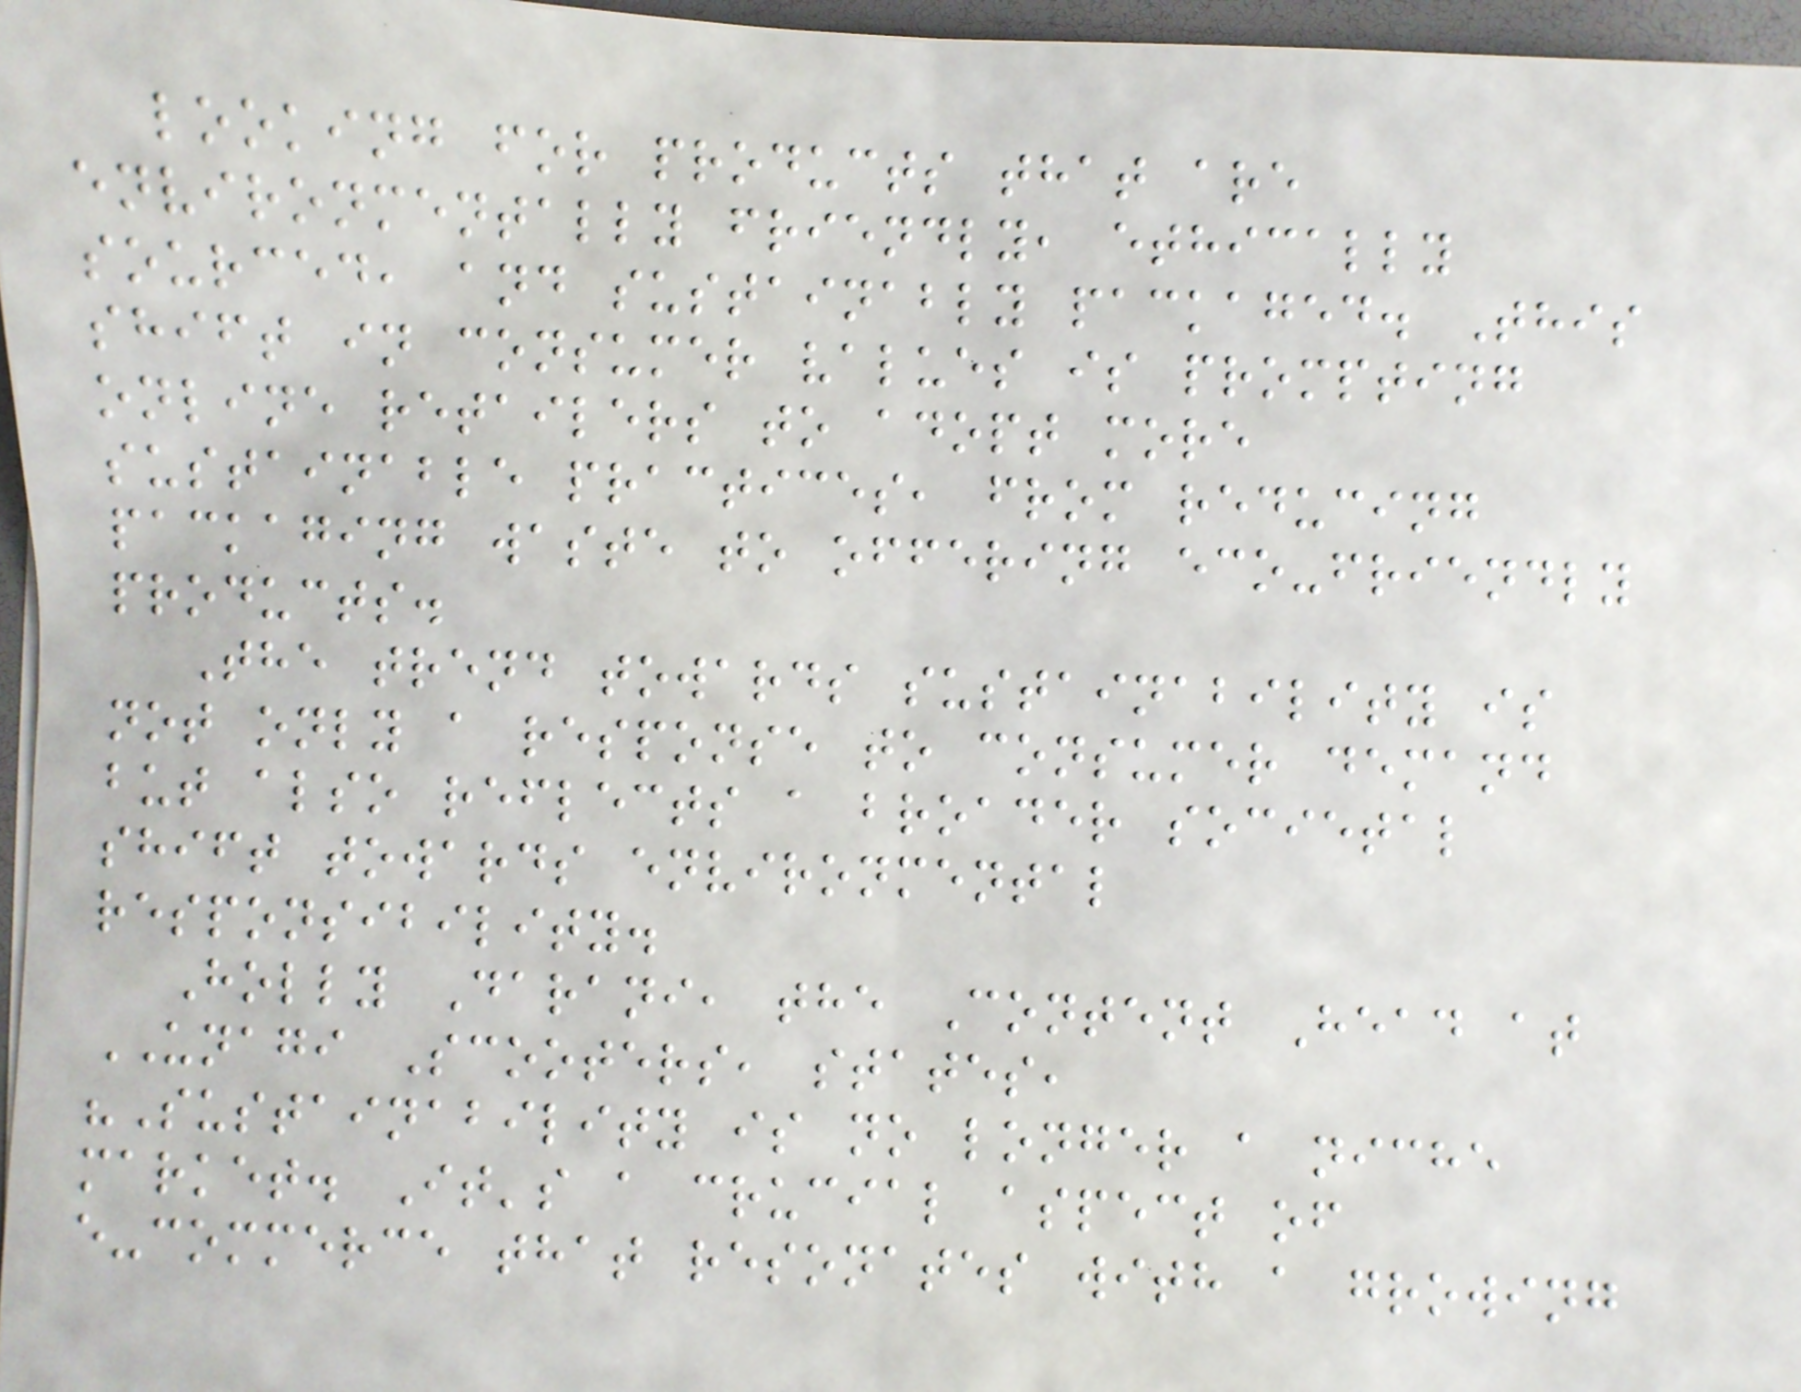looking for products that are
environmentally friendly, ethically
sourced, and sustainably packaged. This
shift in consumer values is prompting
online retailers to adopt more
sustainable practices, from reducing
packaging waste to offering eco-friendly
products.
The trend towards sustainability is
not only a response to consumer demand
but also reflects a broader societal
shift towards environmental
responsibility.
Holly Darani, the Content Head at
UNAGI Scooters, states,
"Sustainability is no longer a niche
market. It's a crucial aspect of
e-commerce that resonates with a growing
